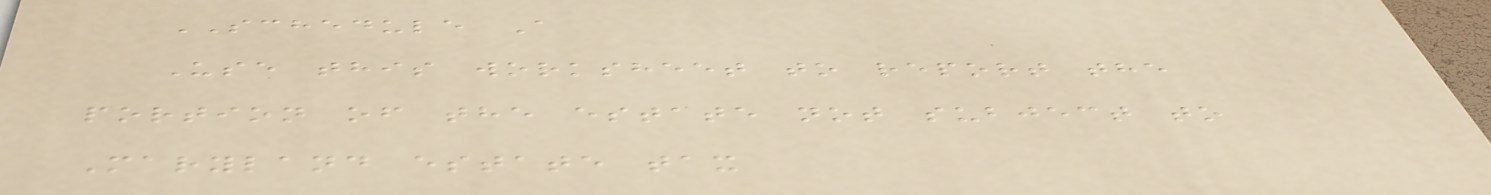SCHEDULE A
Use this worksheet to report the
portion of the estate not subject to
Maryland estate tax
